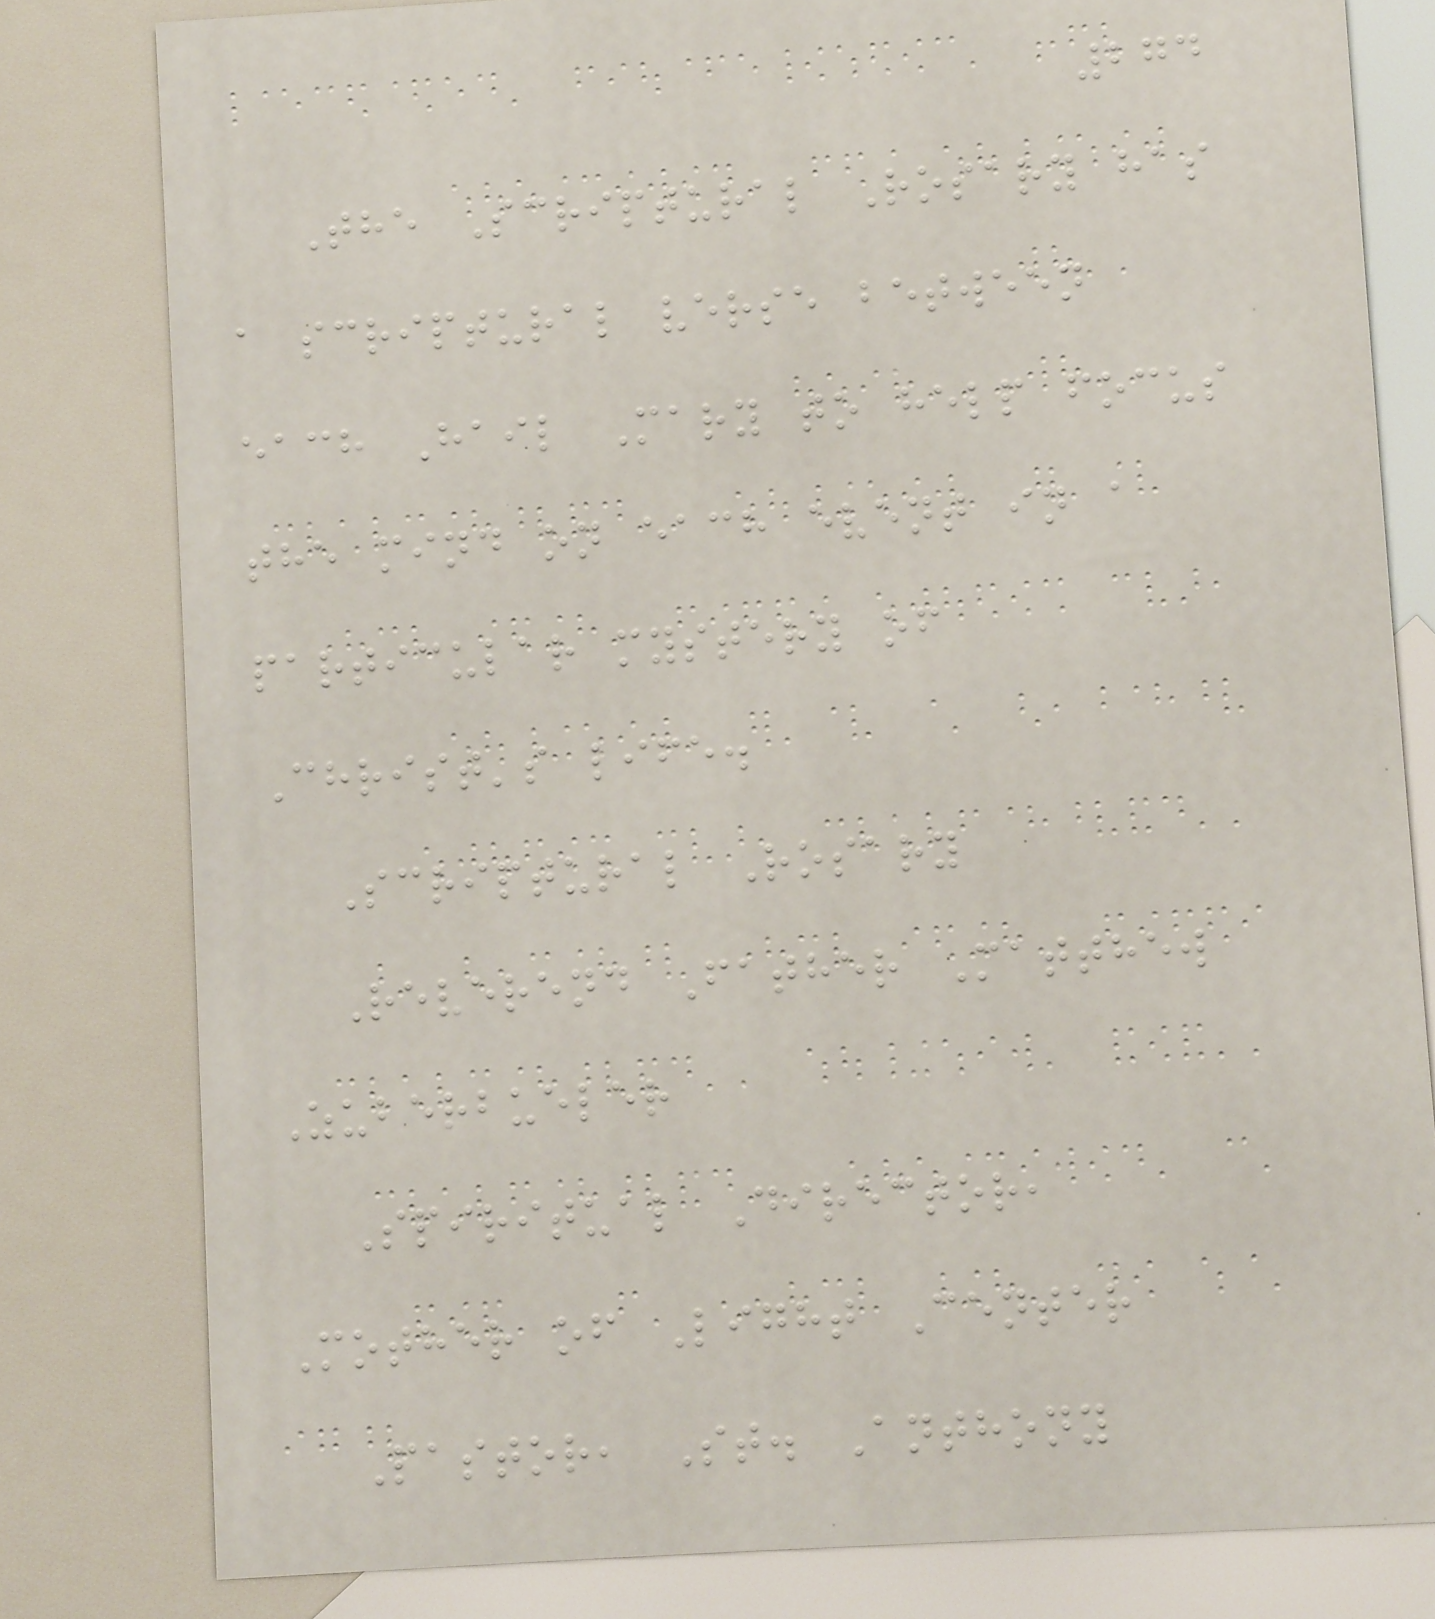274
The Scriptural Rosary has
a scriptural verse between
each Hail Mary to help focus
the mind on each event in a
particular mystery of
Christ's life.
Scriptural Rosary
Reverend Father Matthew
Zuberbueler
Spiritual Director,
Mother of Light Center
Pastor, St. Anthony
